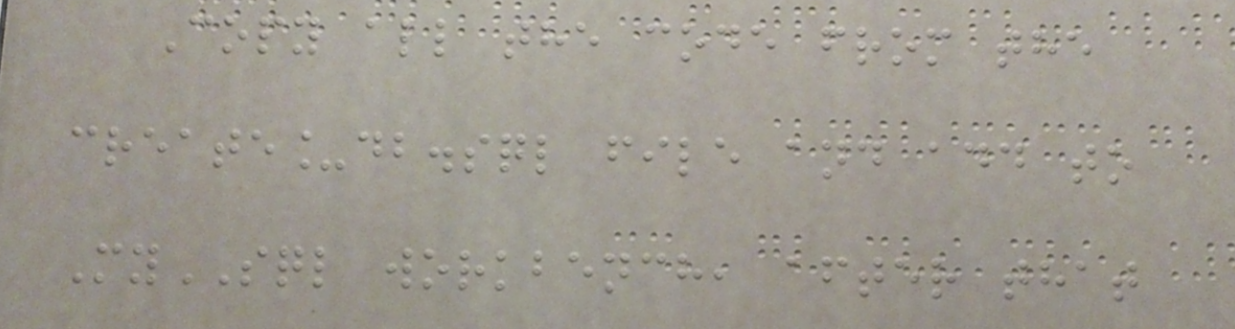Copy all the code from the
create_db.sql file and add to
MySQL workbench, after that
